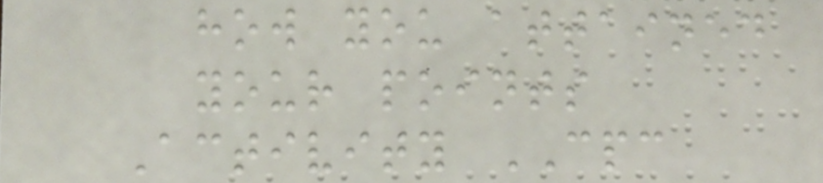how you attained
your points
Activity CPC
